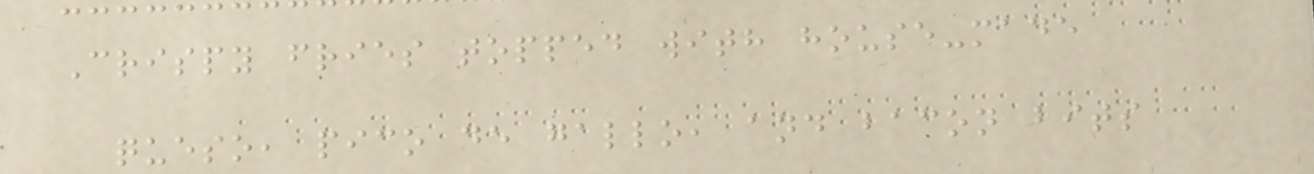Crispy fries topped with house-made
queso, pico de gallo, and bacon bits
